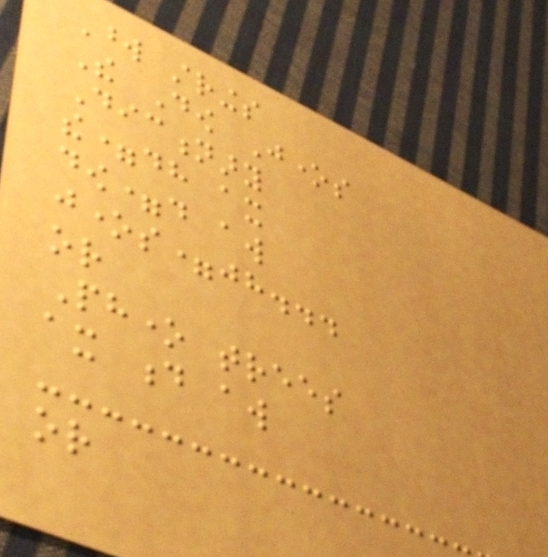Word strings
The Dow Jones
Dictionary
the=dh ax
dow=d aw
jones=jh...
or
Phone trees
ax d aw
or
